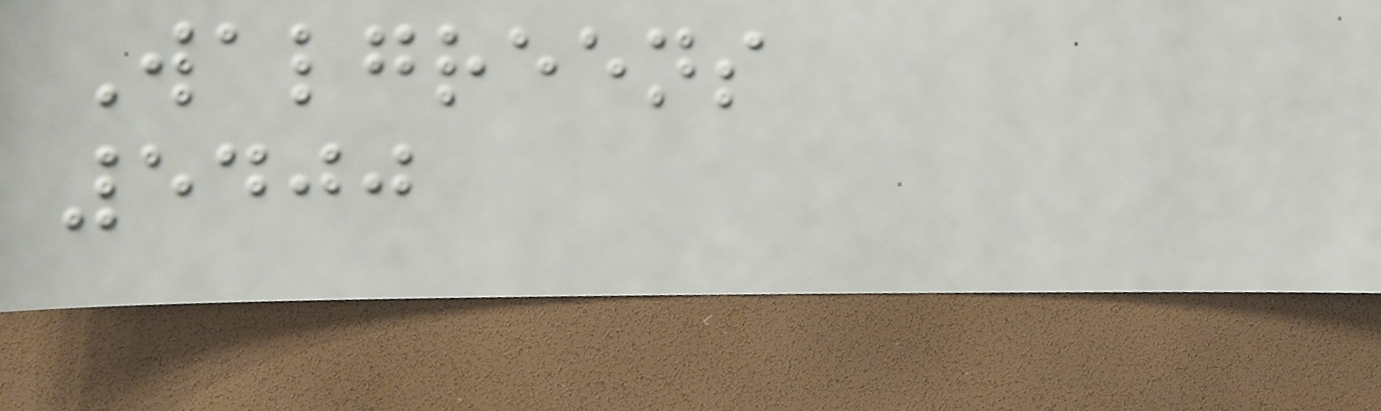Walgreens
5400
